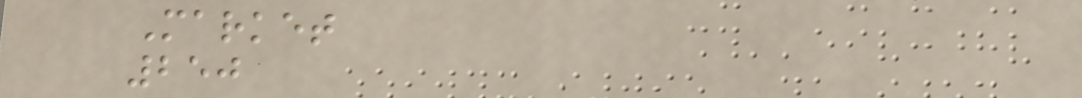Market
250
